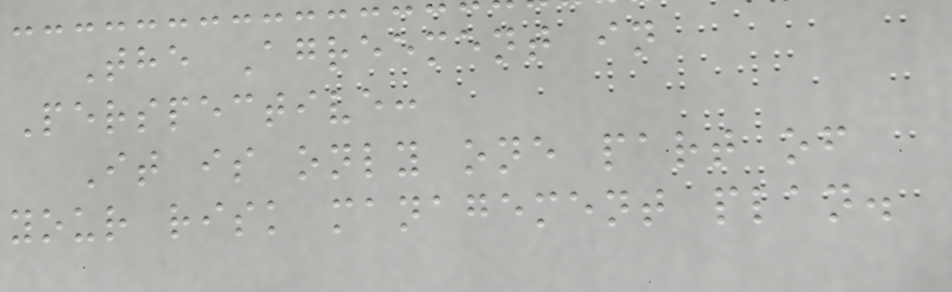The Agreement in
Perspective:
It is only one part of
your risk management plan.
